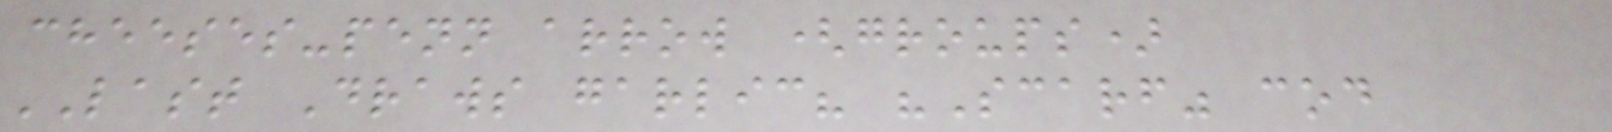cheeses-penn arrow (groups)
LAST Draws garlic? "Scarf" cod
